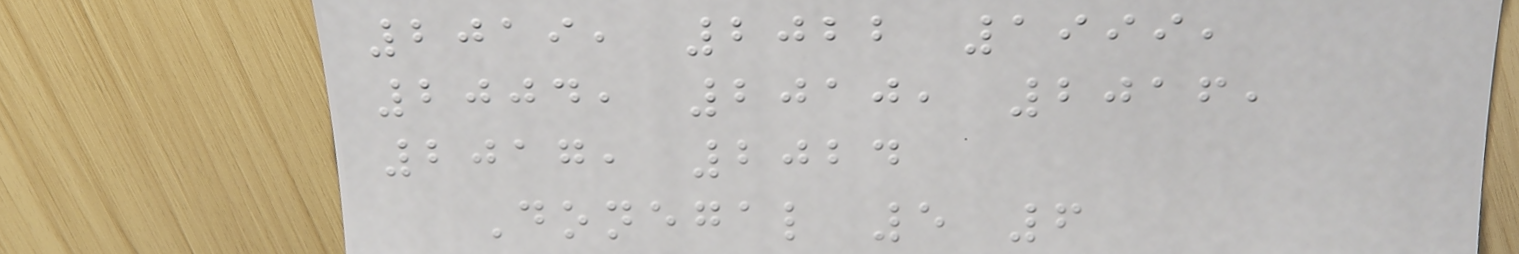2019, 2022 1999,
2004, 2010, 2016,
2017, 2024
Donegal 5 6
